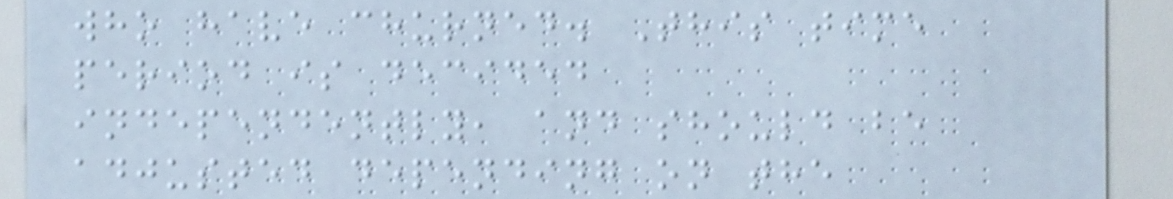who have churned. This time
period is decided
independently, and should be
adjusted depending on the
